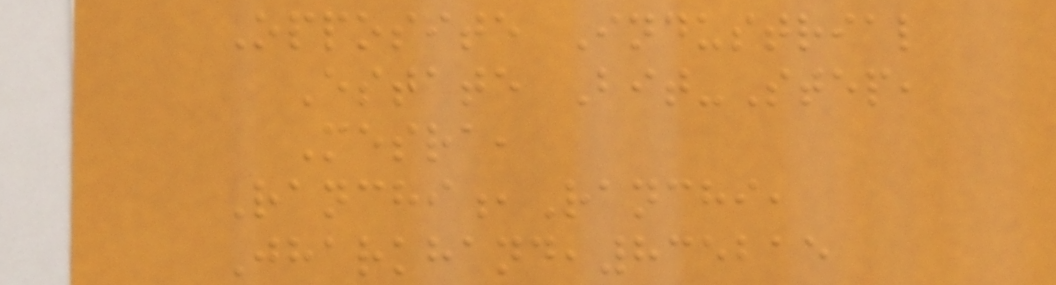Opposite Industrial
Estate Bit-Step,
Mesra,
Ranchi,Ranchi,
Jharkhand,835215
